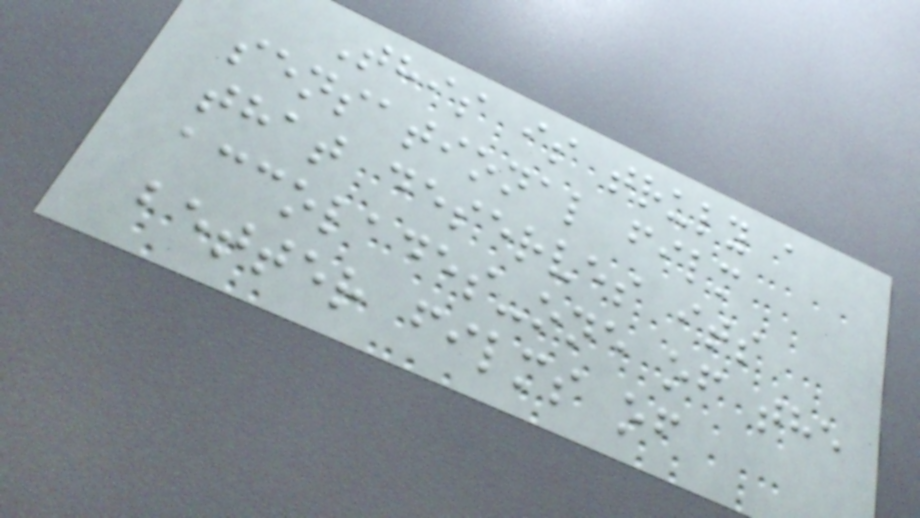This is truly a
sensational film
that deserves its
accolades-one of the
better films of
